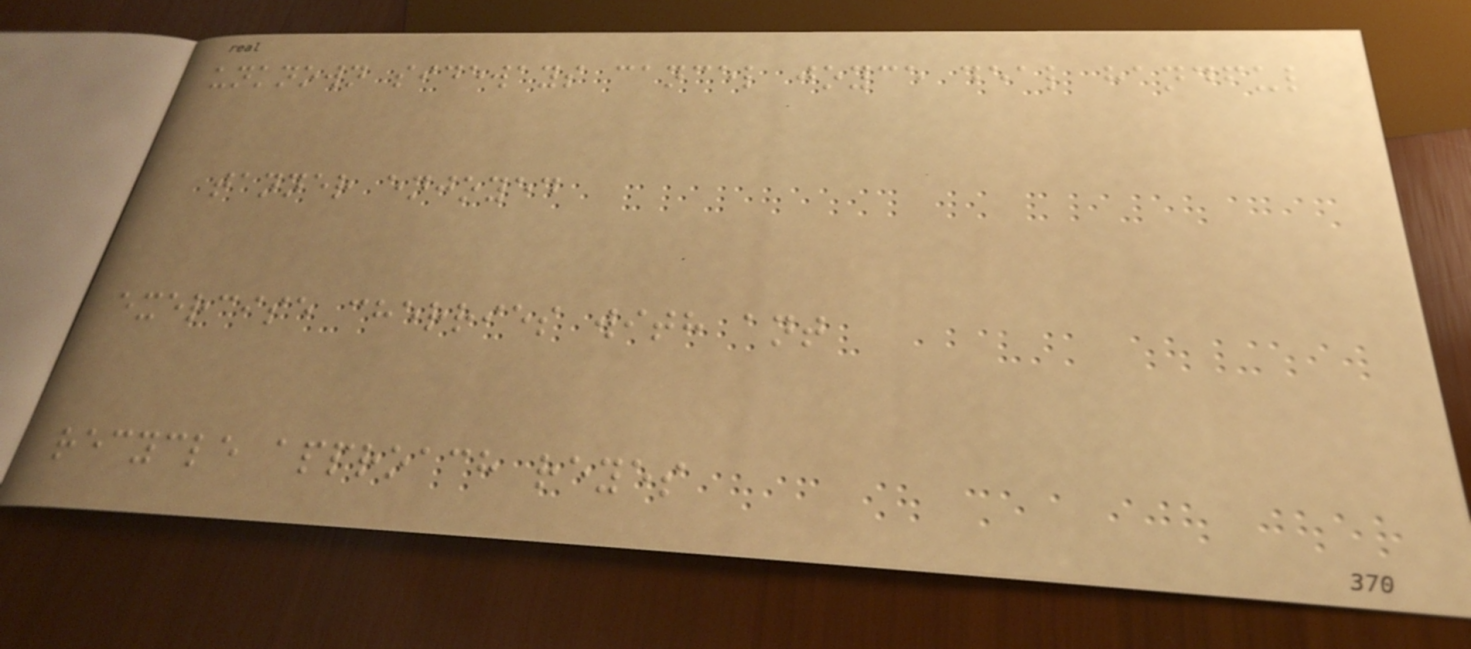unknown sideways cancel joyce deal handful
tanner enjoyed
exercise cherries with ant
recycle approach reyes
